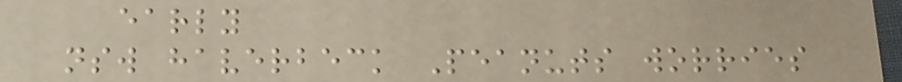early
nsw haverbeck Peanuts worries
